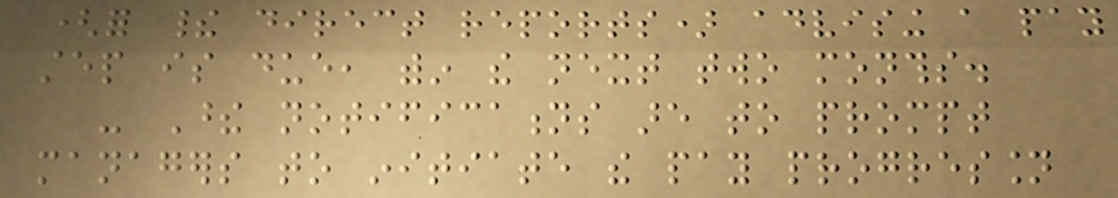(for their direct reports) advising a pay
step is due, within the next two months.
- These notifications are to prompt
managers to initiate the pay progression
